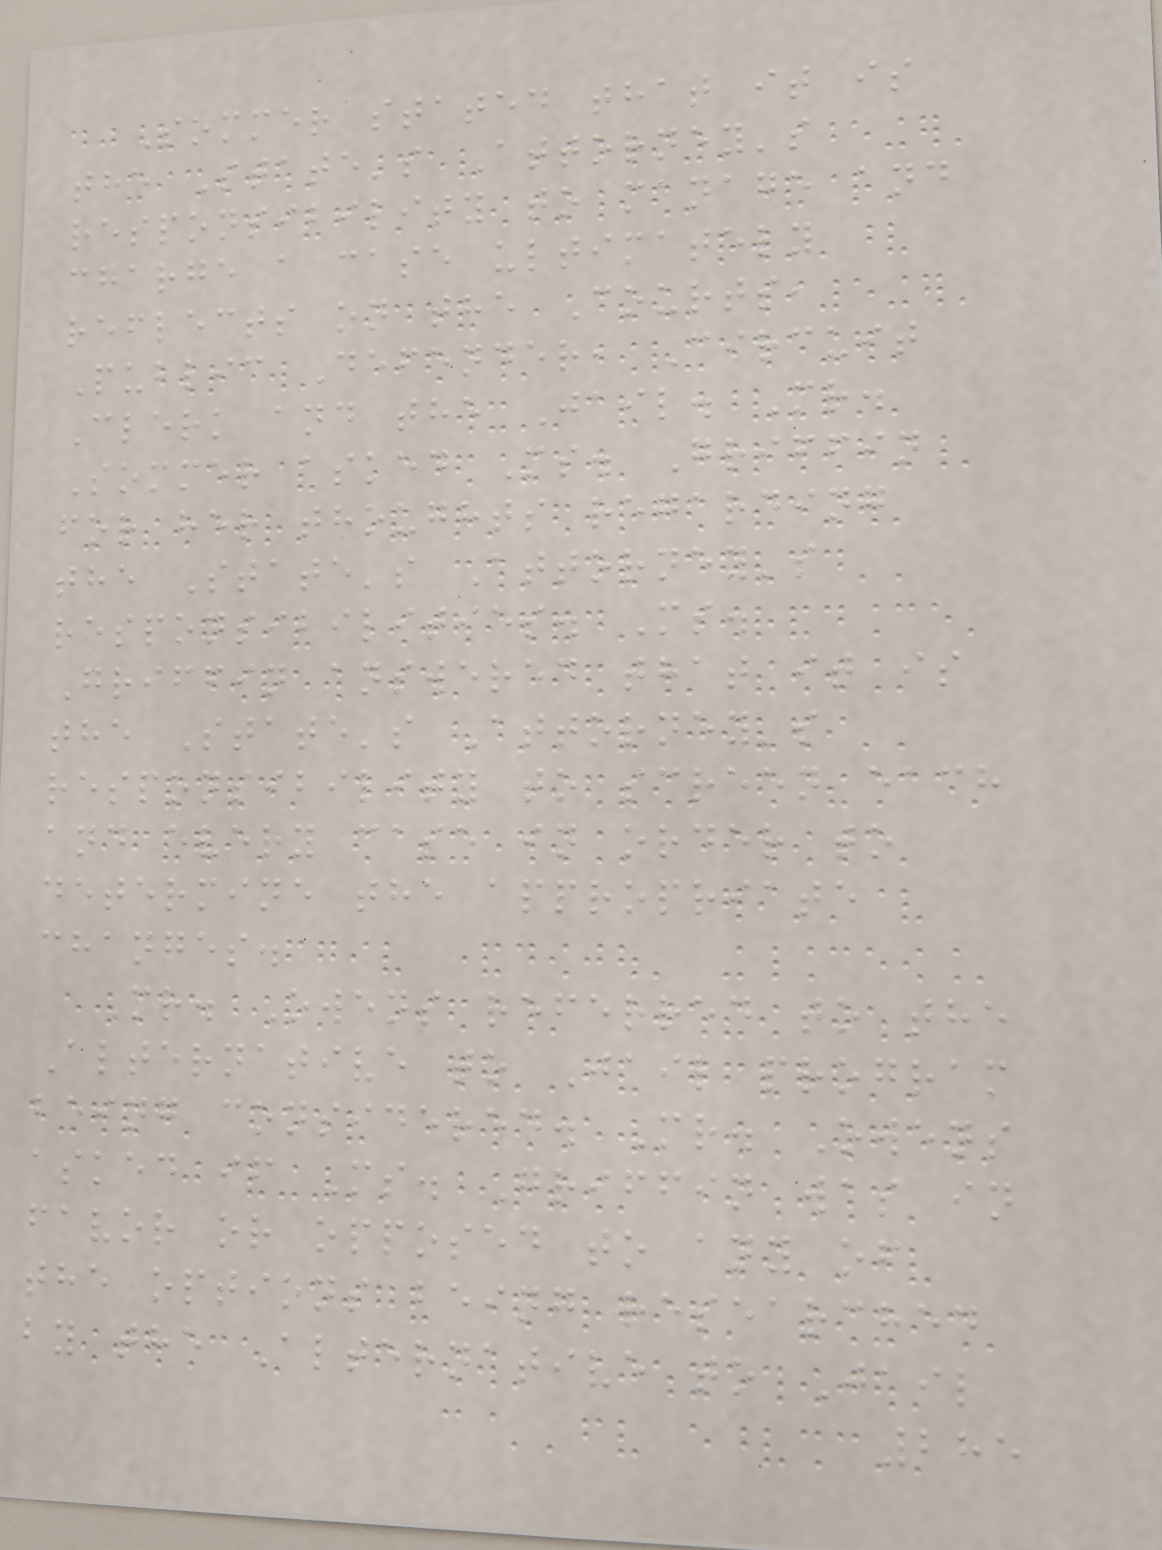Sommer stated that it is
the State's Attorney's
responsibility to manage and
charge a case ultimately
reflects on the Courts,
Public Defender, Circuit
Clerk and the Jail. Mr.
Sommer asked Ms. Griffin
for her thoughts regarding
the State's Attorney's
responsibilities. Ms.
Griffin answered that it is
the State's Attorney's
responsibility to screen each
and every case in order to
determine the appropriate
changes.
Mr. Owens referred to the
Alternative to Jail program
being considered. Mr. Owens
asked if Ms. Griffin was in
favor or opposed to any of
the options being researched
by the Alternative to Jail
285
